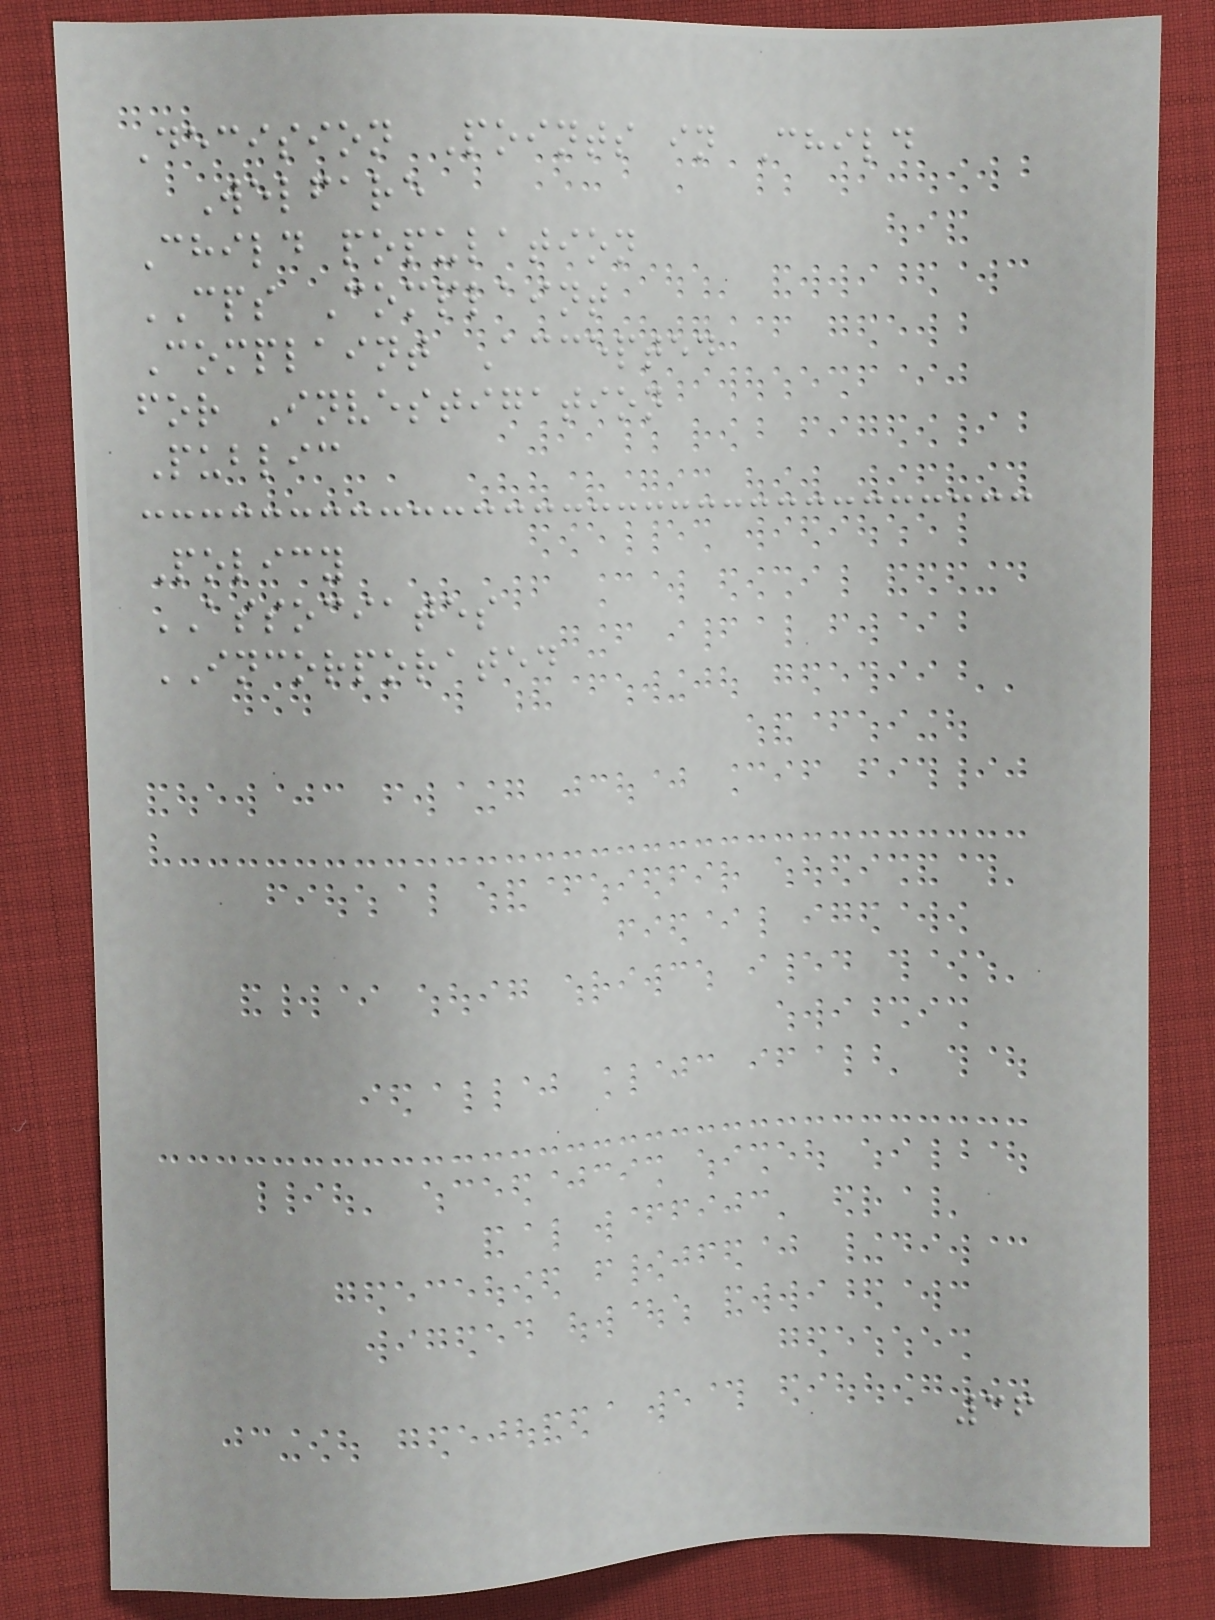Decision Points in Child
Welfare
Child population
CPS Complaint
Complaint Accepted
for Investigation
Public
Policy
ASSOCIATES
INCORPORATED
36
